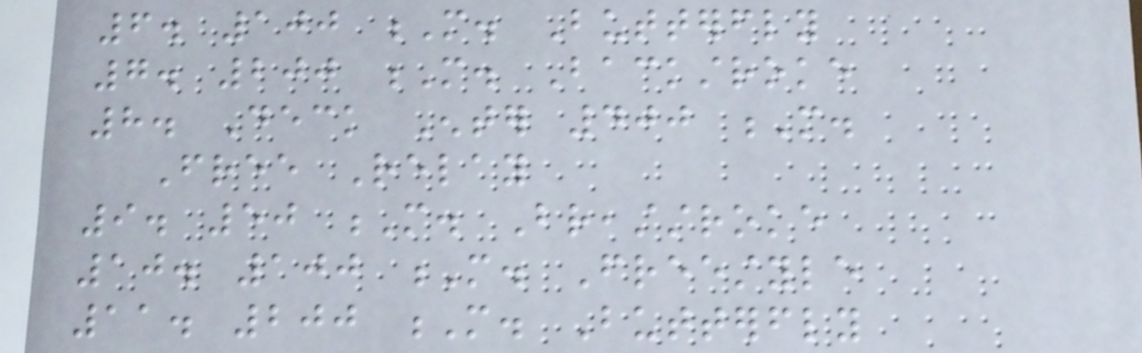6. 100 M. Butterfly
7. 200 M. Backstroke
8. Deck Enter 400 M.
Free Relay
9. 50 M. Breaststroke
10. 100 M. Freestyle
11. 200 M. Butterfly
